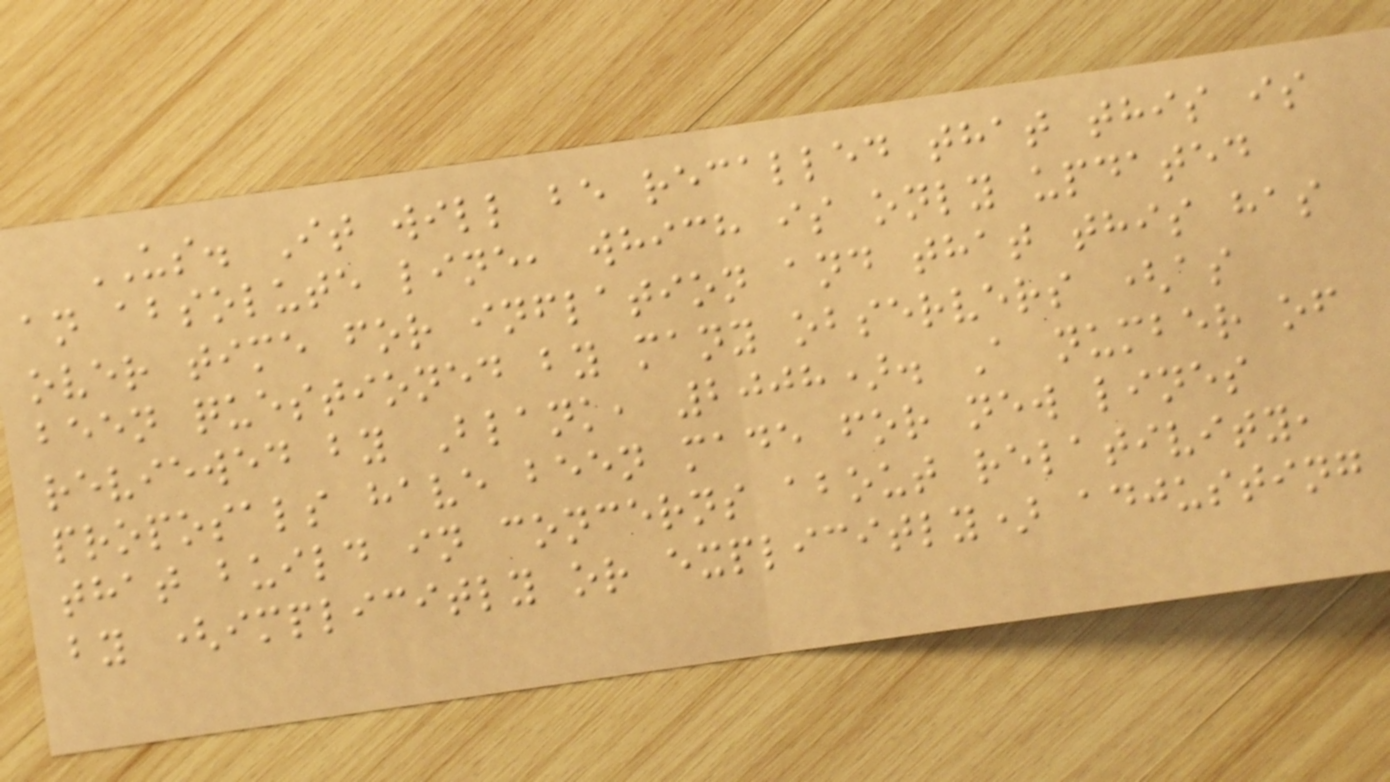US. It will be recalled that this is
an absolute line, which is only updated
over time for inflation and that this has
been questioned by many observers (as
reviewed by Blank, 2008). A number of
proposals have been made for new lines
that build in concerns about relativity,
by (implicitly or explicitly) adjusting
